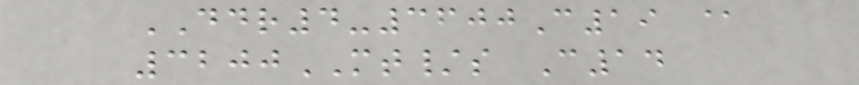DDR4-3600C19 @
3200MT/s C14
